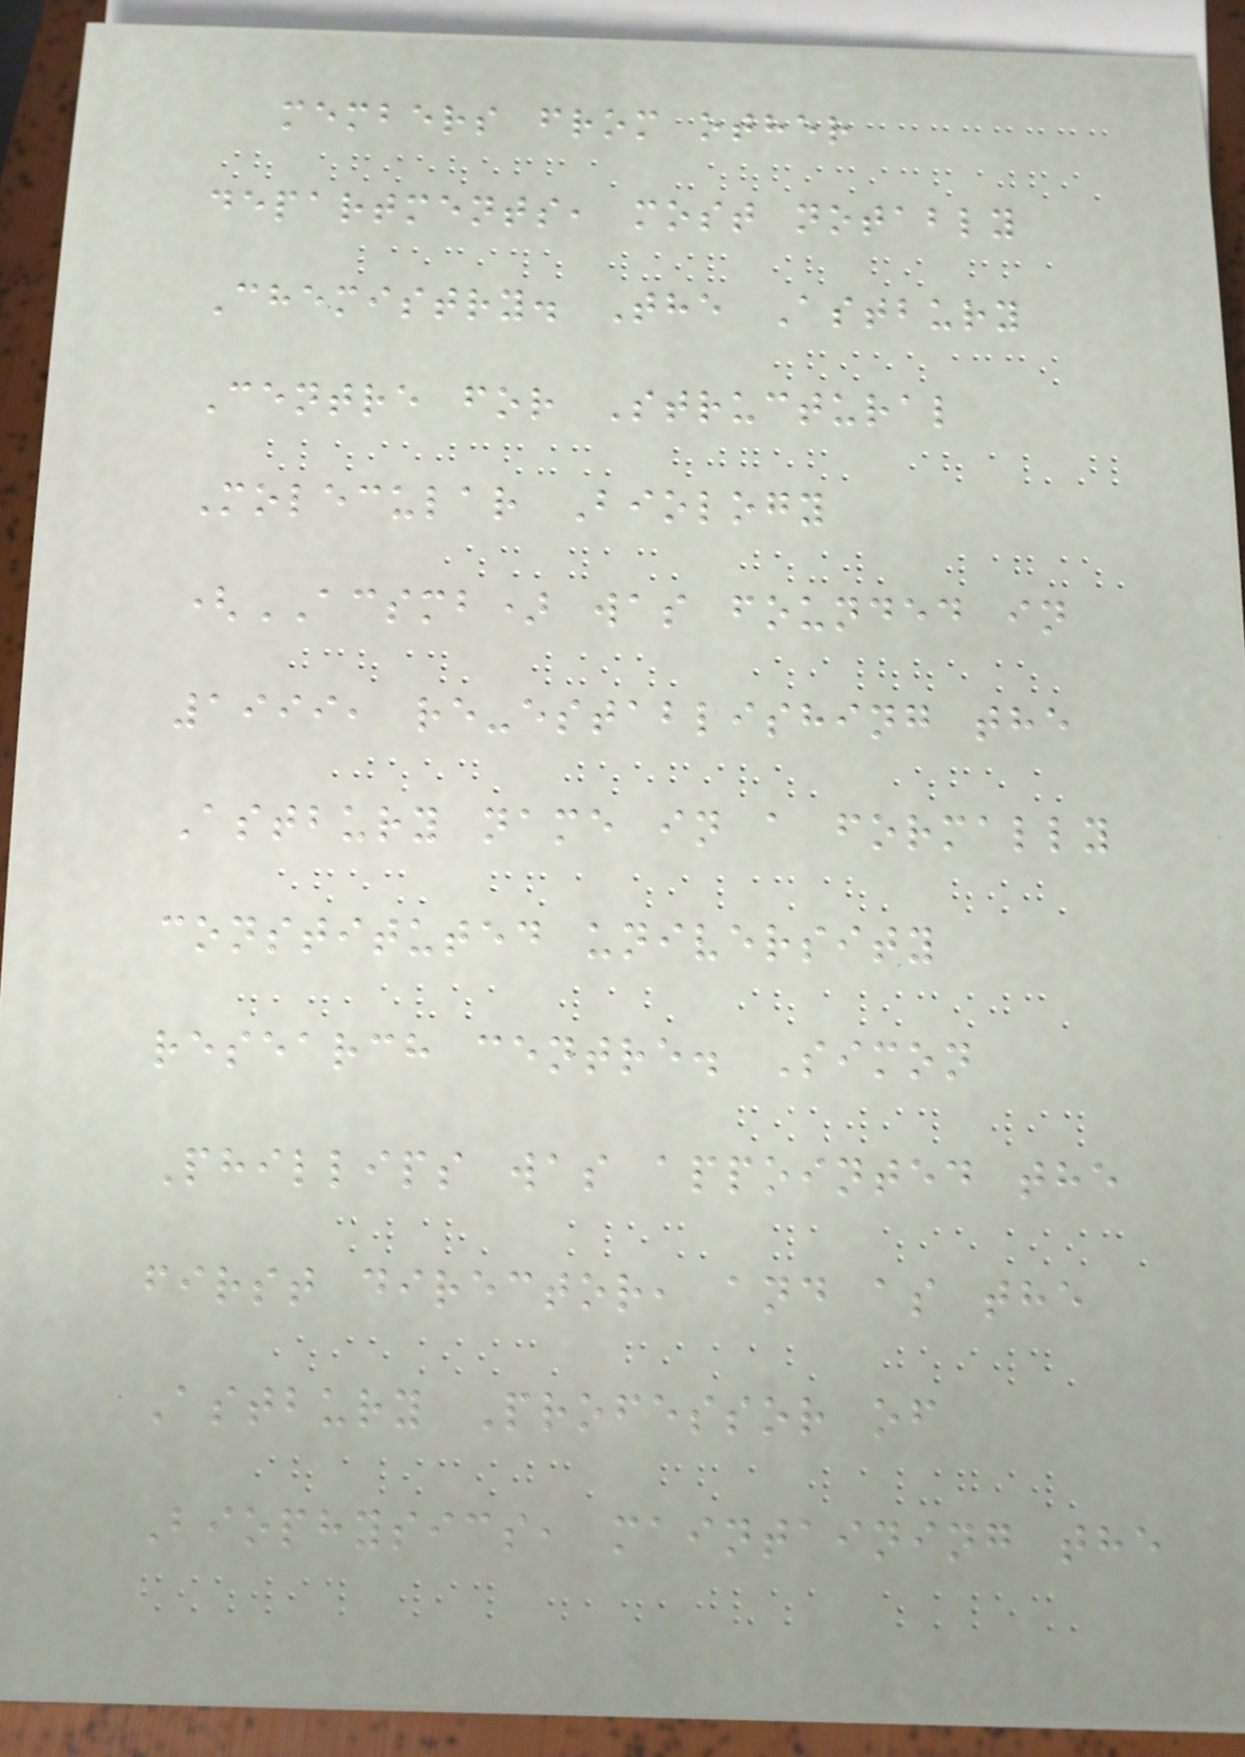members from other
departments, most notably
Chemistry. The Astbury
Centre for Structural
Molecular Biology
(ACSMB) was founded in
1999, re-establishing the
Astbury name in a formally
constituted university
research centre. Simon
Phillips was appointed the
first director, and as the
Astbury Professor of
Biophysics, maintaining the
